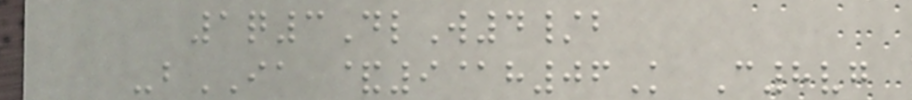1q3DlW4/b
-bIA &9@h06K C8vg
